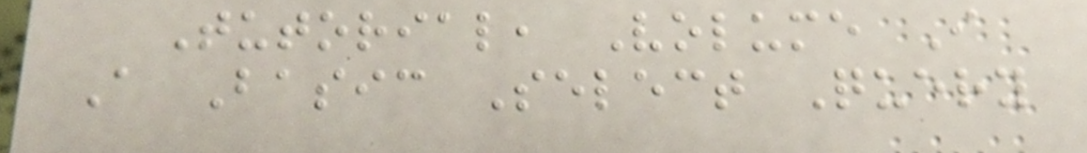Tutorial, Volume I
A Basic Select Query
